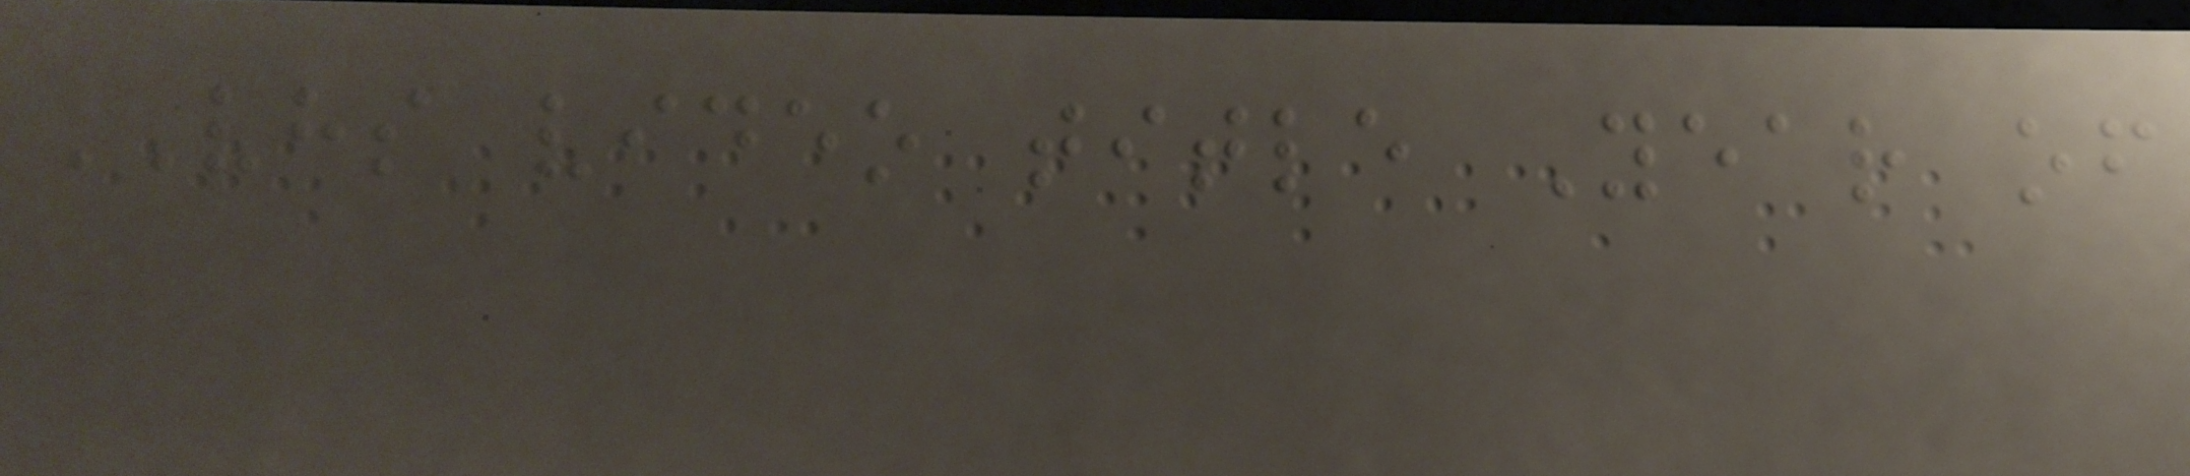VHS video title Year of
